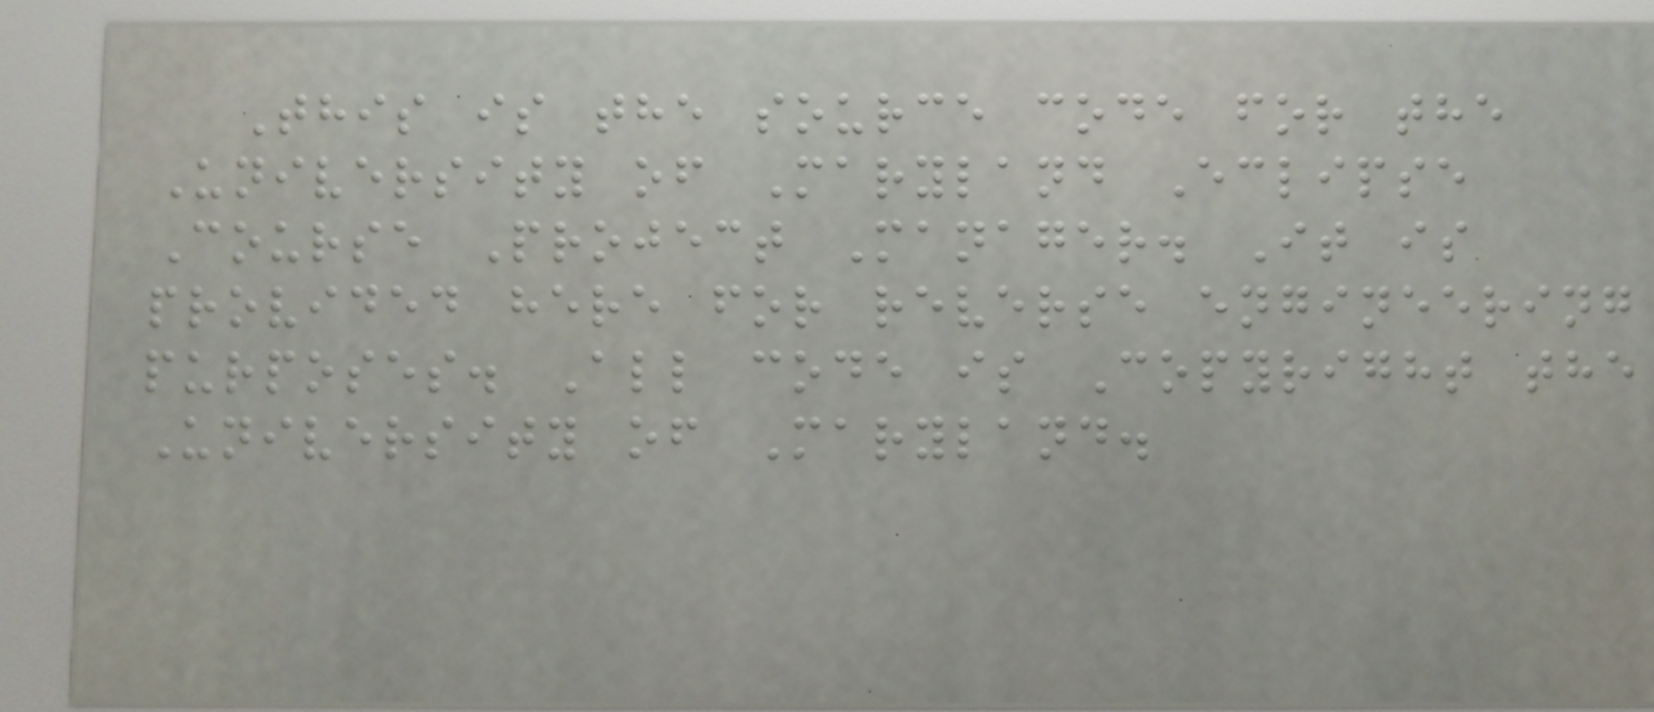This is the source code for the
University of Maryland Eclipse
Course Project Manager. It is
provided here for reverse engineering
purposes. All code is Copyright the
University of Maryland.
